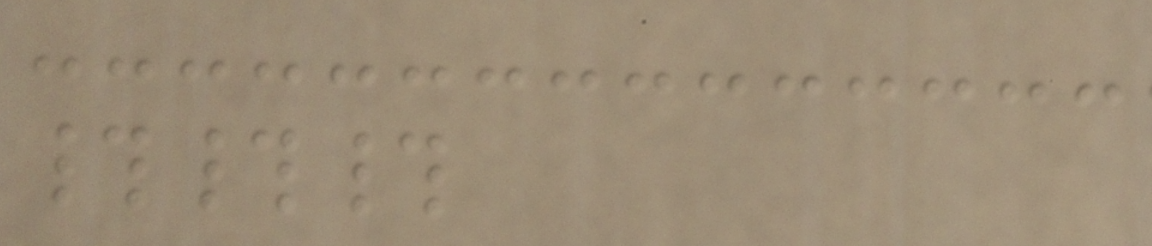###
